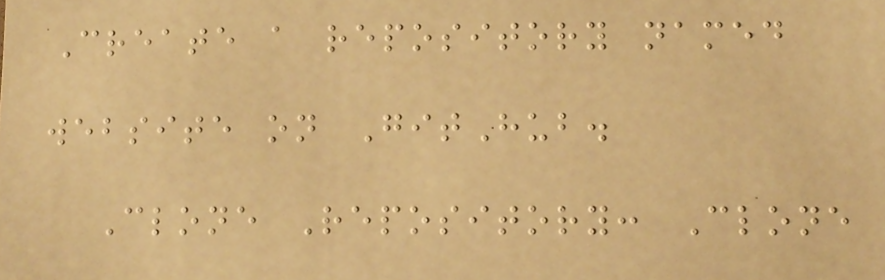Create a repository named
website on GitHub.
Clone Repository: Clone
